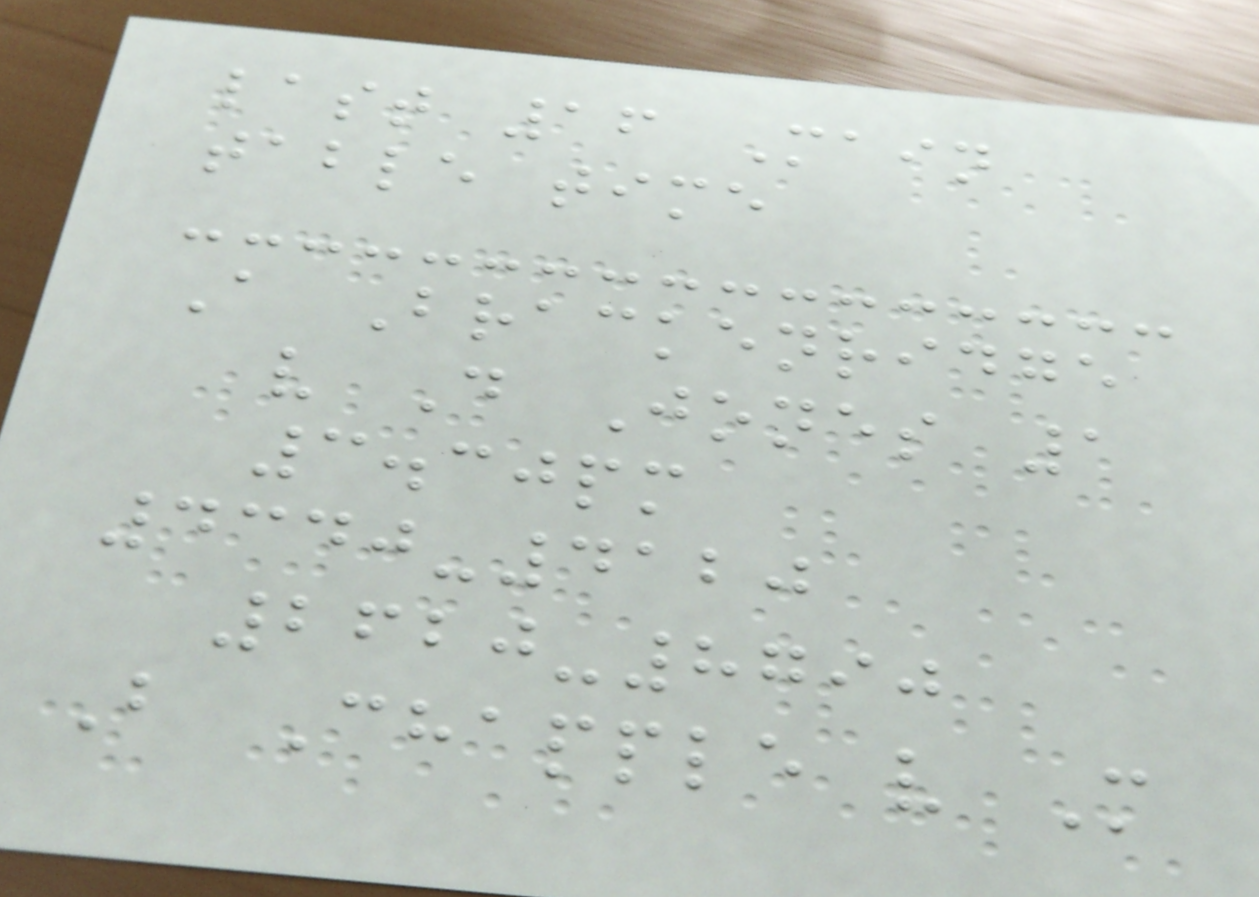last 16 Main
table time
A Brackenridge
v D Jones 1
3.30pm
4340-4120
2620-8790
B Chapple v M
